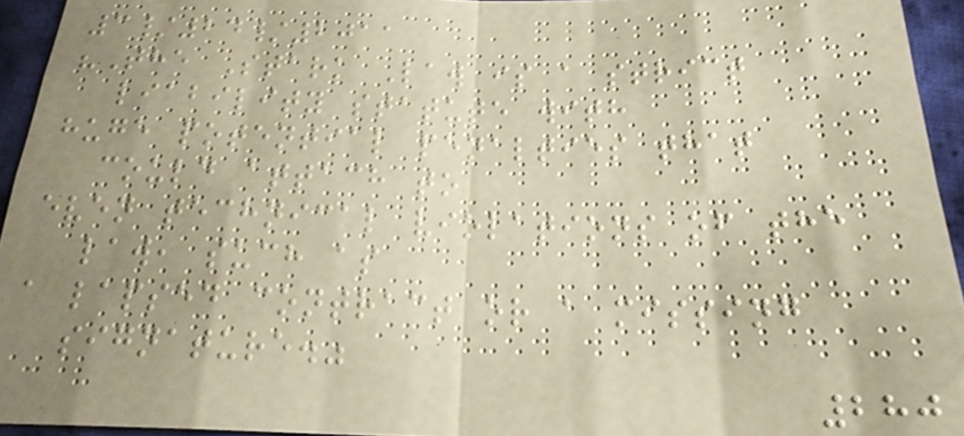3/24/2011
"The Stark Law is a strict
liability statute with
huge potential penalties that
could attach to
even technical violations of the
law, such as
a lapsed contract or a missing
signature."
280
